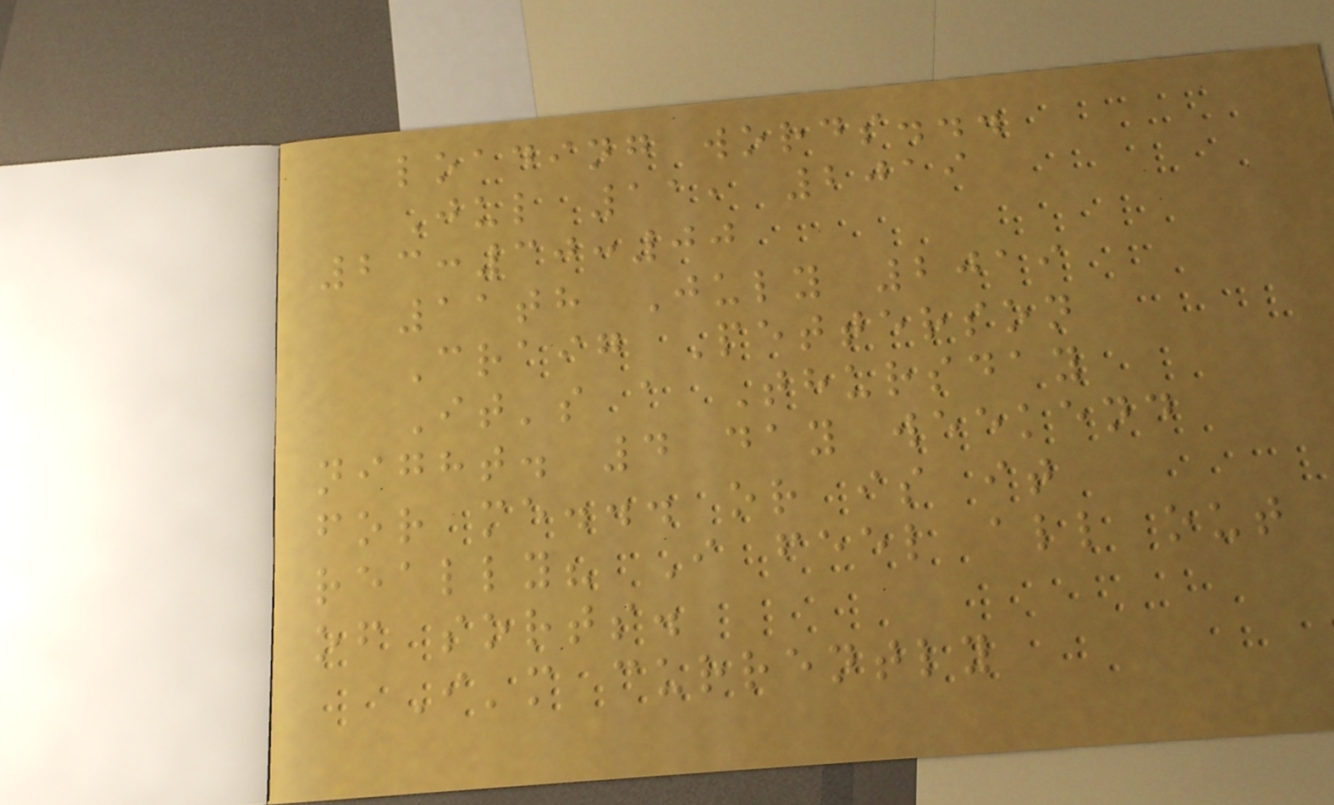loading words...
Jul 11, 2019
23:30:00
11th July 2019
Craig Petterson
It's a Thursday
night. 4 day weekend
for me... or is it
really? I feel all out
of sorts.
I'm currently
